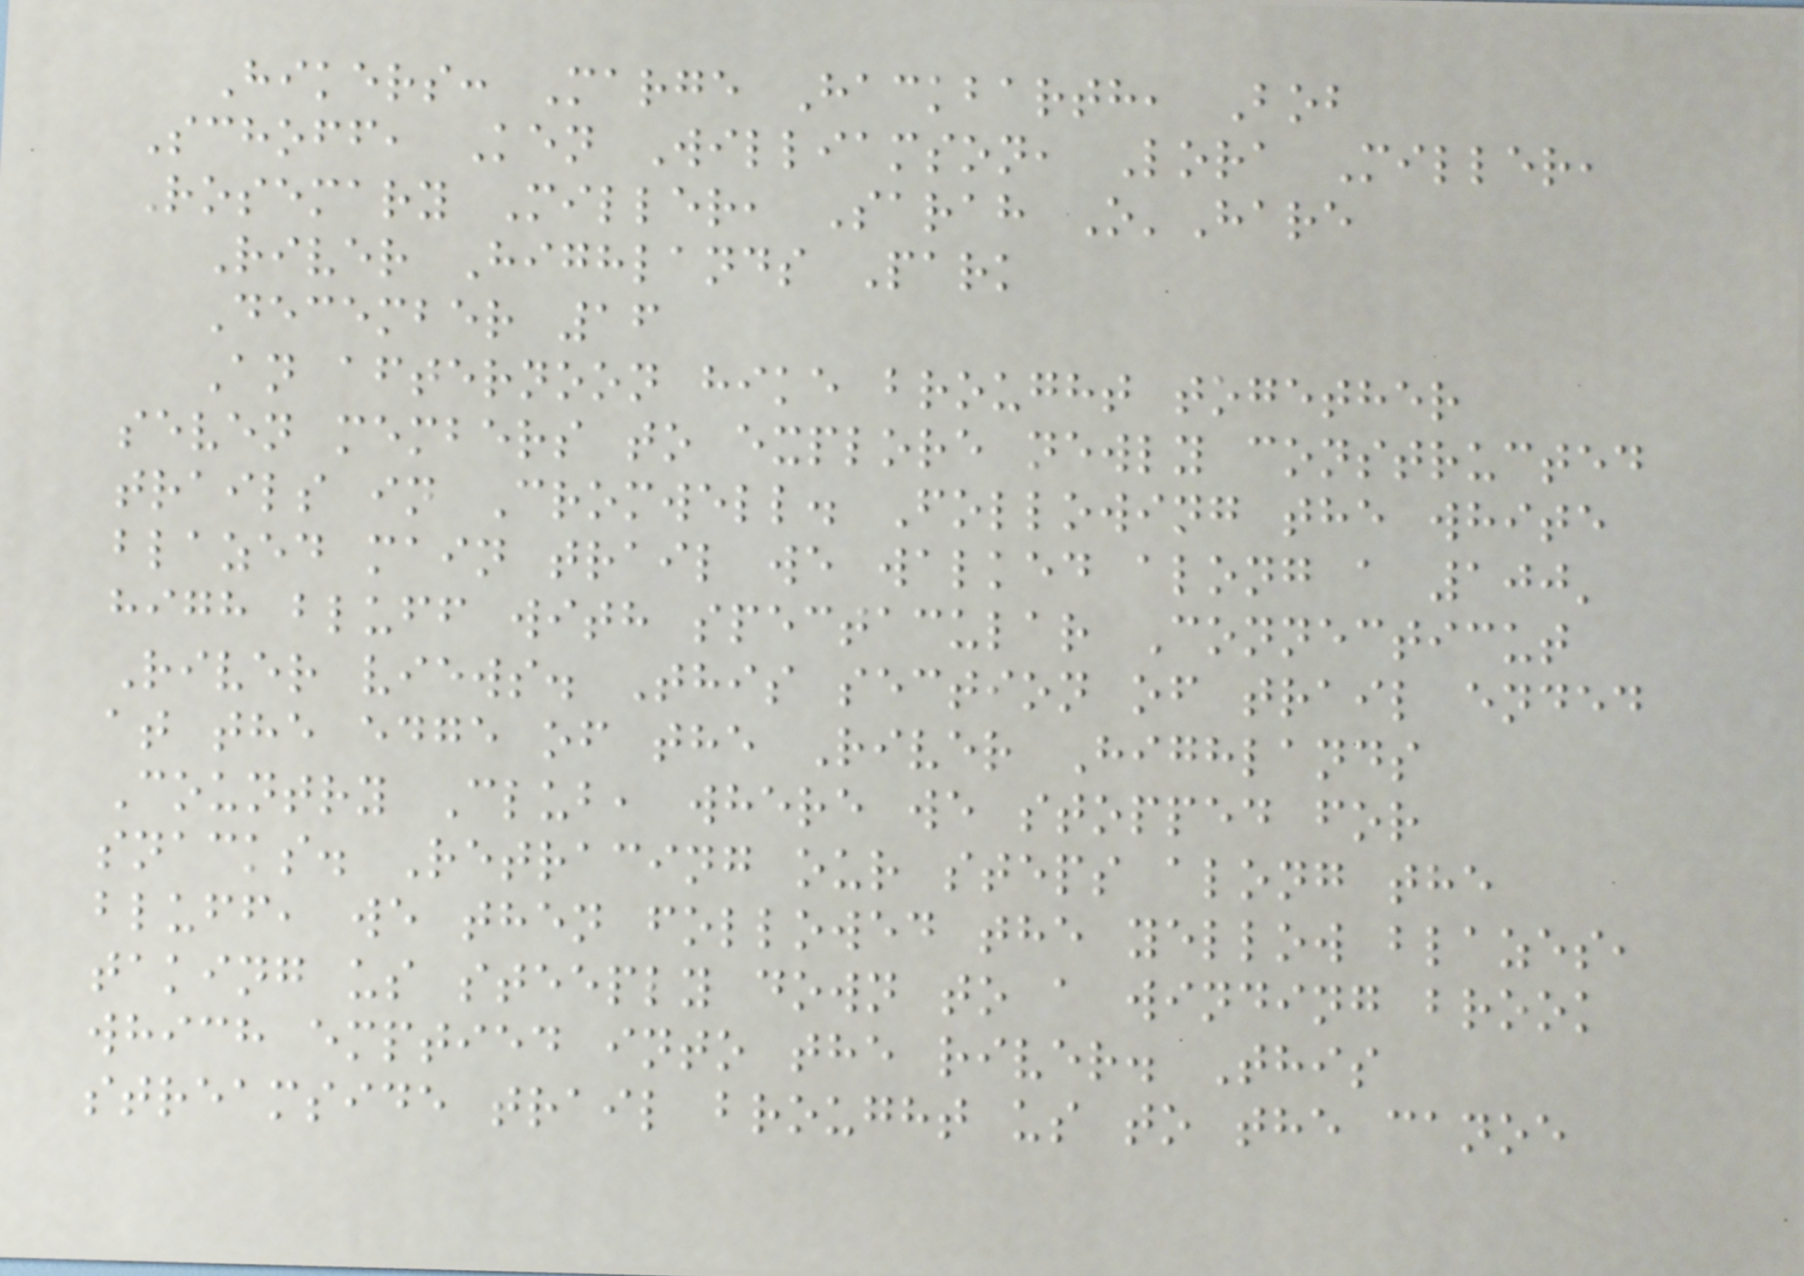Hikers: Marge Hackbarth, Bob
Schoff, Ken Williamson, Lora Miller,
Rosemary Miller, Sarah O'Hare
River Highlands Park
December 16
An afternoon hike brought together
seven members to explore newly constructed
trails in Cromwell. Following the white
blazed main trail we walked along a 100'
high bluff with spectacular Connecticut
River views. This section of trail ended
at the edge of the River Highlands
Country Club, where we stopped for
snacks. Retracing our steps along the
bluff, we then followed the yellow blazes,
taking us steeply down to a winding brook
which emptied into the river. This
streamside trail brought us to the canoe
